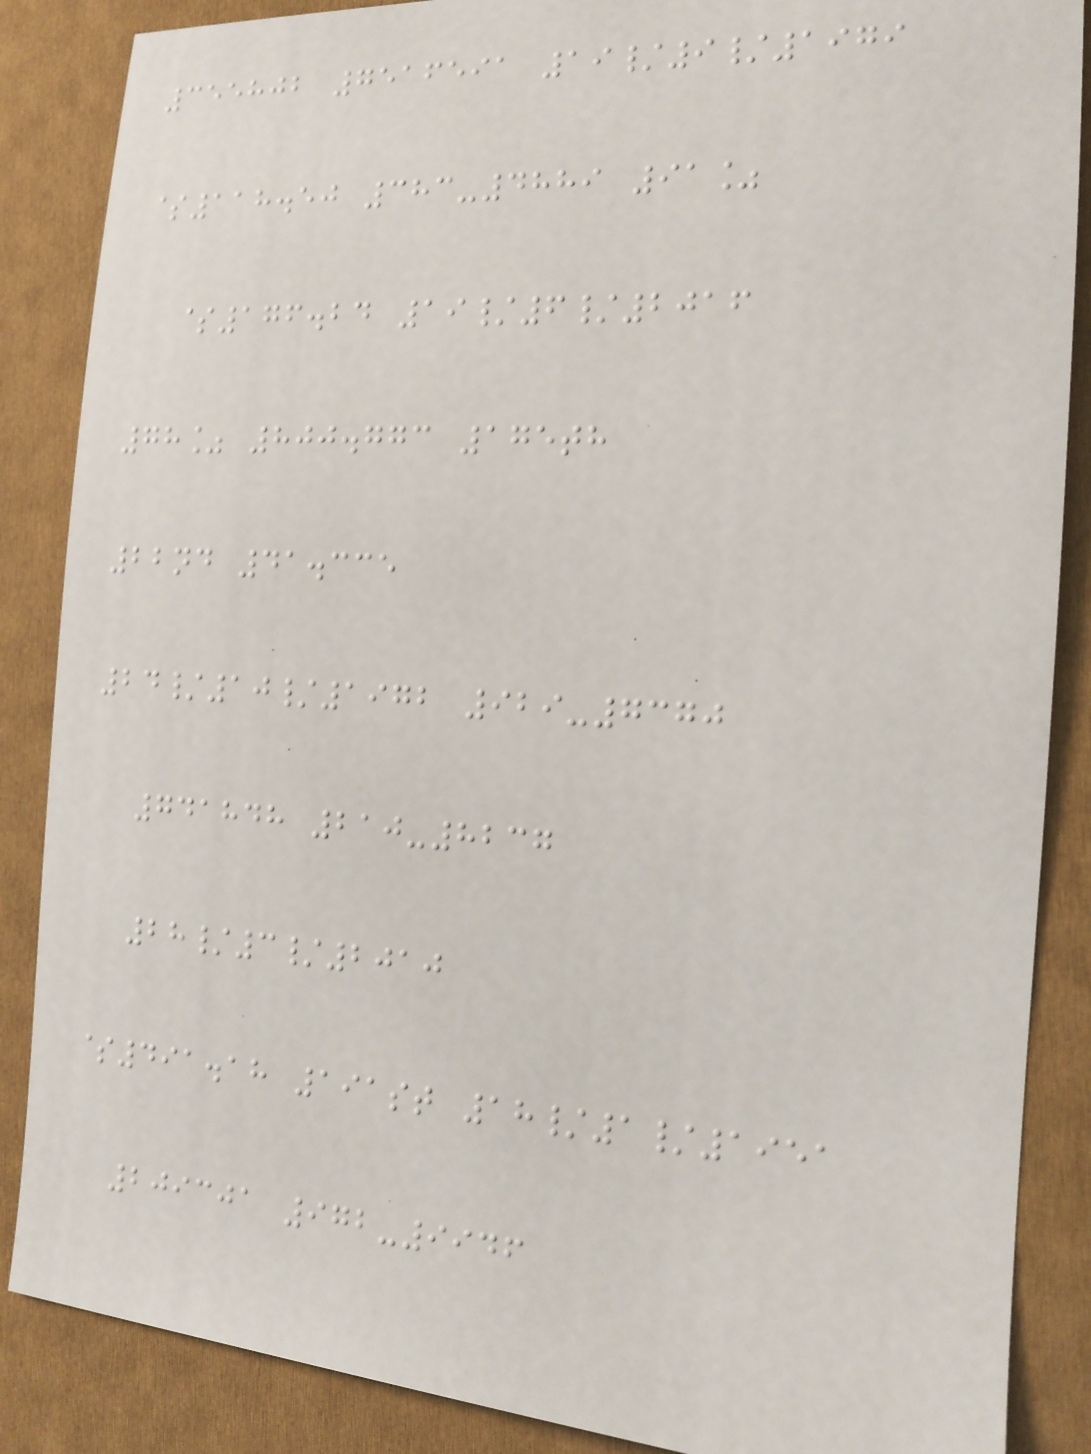355802 7516591 19/9/1979
$118.50 383-4889 91%
$176.24 19/6/2016
78% 800.773 175th
22nd 41.335
24/10/1972 929-7370
741848 210-8237
28/3/2010
$491.18 191st 18/1/1951
209301 972-9946
